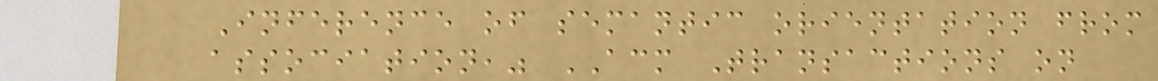Inference of semantic orientation from
association," ACM Transactions on
